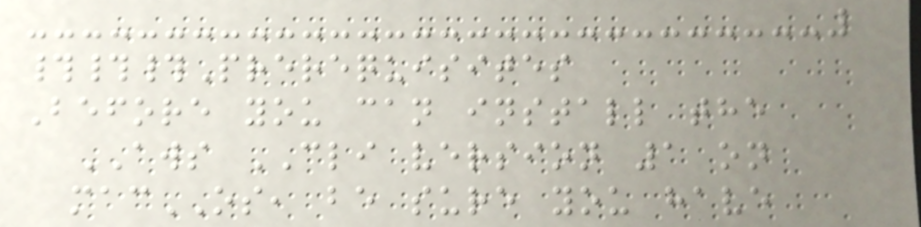###Prerequisites
Before you can install the
AWS CLI version 1 on
macOS, be sure you have
